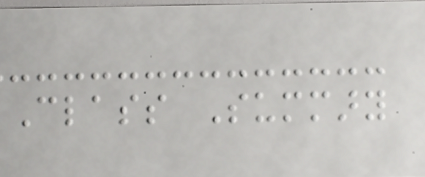Class Summary
